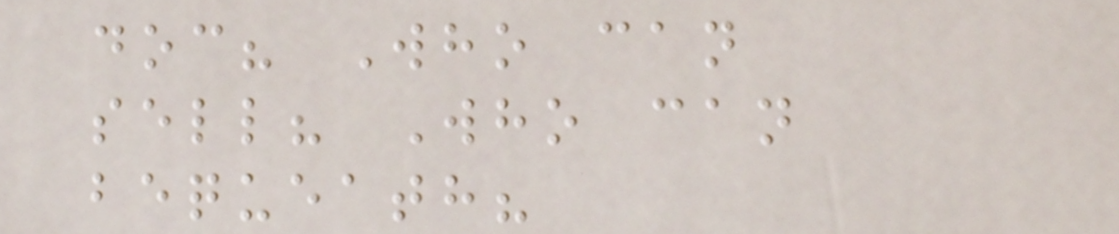doc? Who can
sell? Who can
bequeath?
